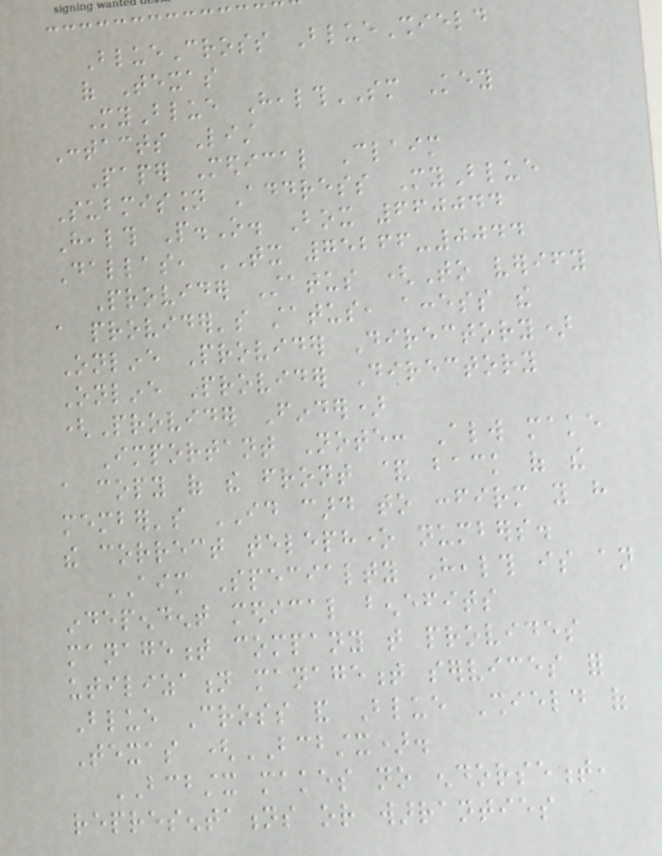BlueCross BlueShield
of Texas
MyBlue HealthSM Key
Contacts List
Paper Medical Claim
Submission Address MyBlue
Health P.O. Box 660044
Dallas, TX 75266-0044
Provider Status (To verify
a provider's status, access the
Online Provider Directory)
Online Provider Directory
(Provider Finder)
Important Note: Always make
a copy of the front & back of the
member's ID card to confirm you have
the correct telephone numbers.
AIM Specialty Health is an
independent medical benefits
management company that provides
utilization management services for
Blue Cross and Blue Shield of
Texas (BCBSTX).
BCBSTX makes no endorsement,
representations or warranties
